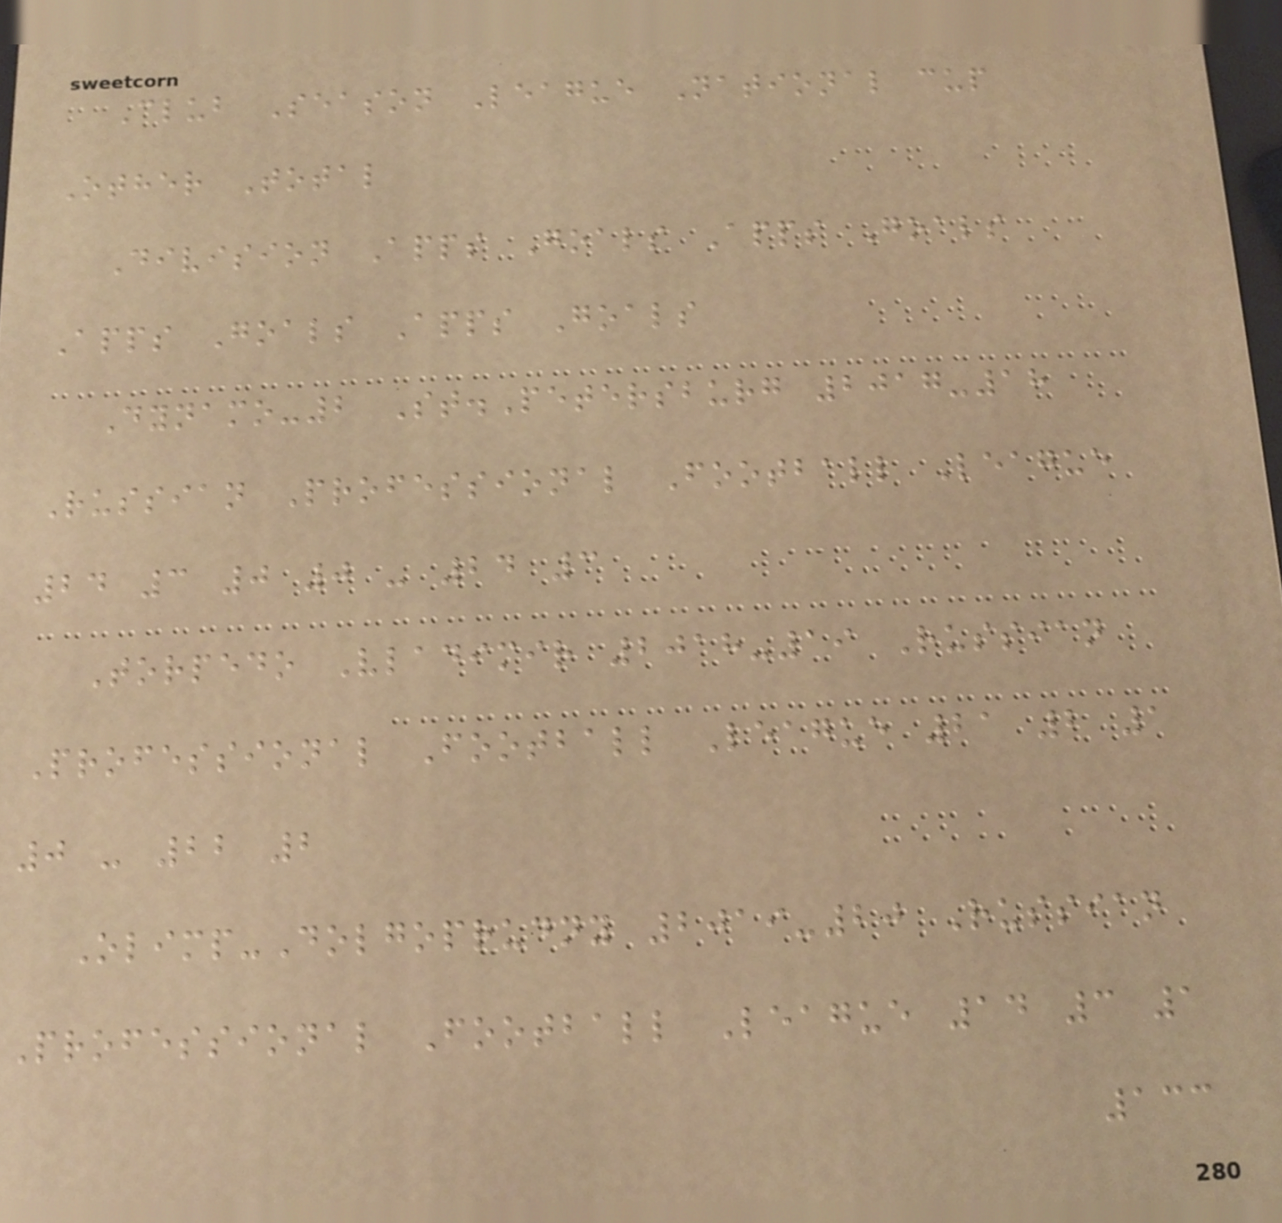Club Season League National cup
Other Total
Division Apps Goals Apps Goals
Apps Goals Apps Goals
Dynamo-2 St.Petersburg 2017-18
Russian Professional Football League
24 3 0 0 - 24 3
Torpedo Vladimir 2018-19 Russian
Professional Football League 21 2 1
0 - 22 2
Olimp-Dolgoprudny 2019-20 Russian
Professional Football League 14 3 1
133
